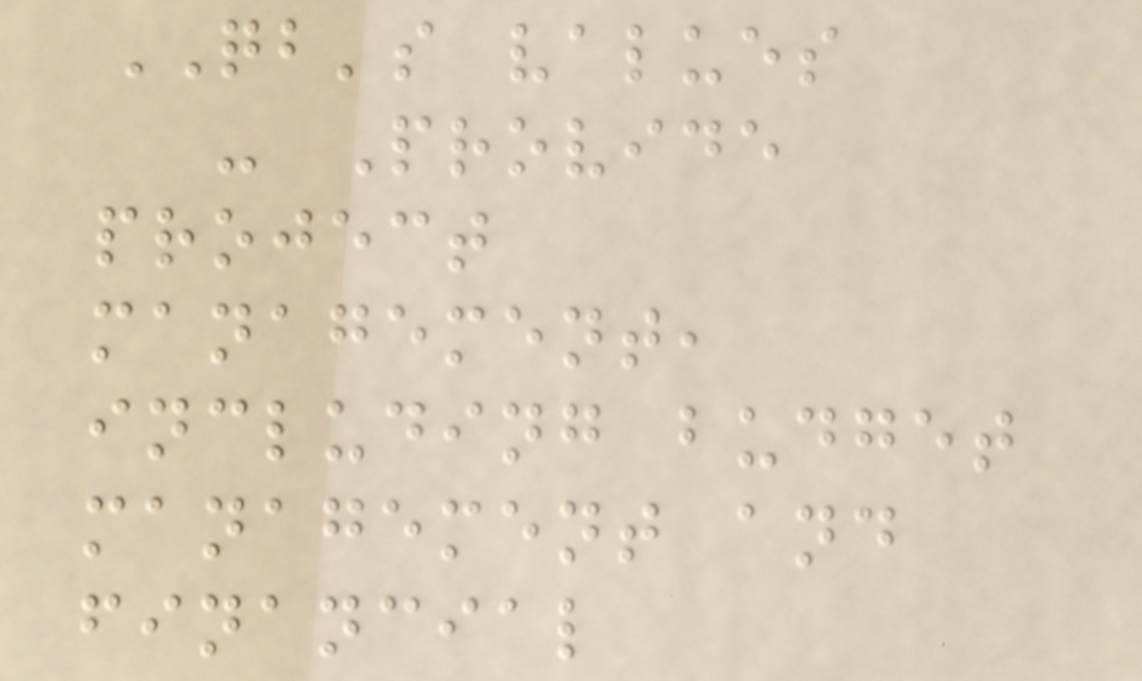QB's values
- Provide
project
management,
including budget
management and
financial
